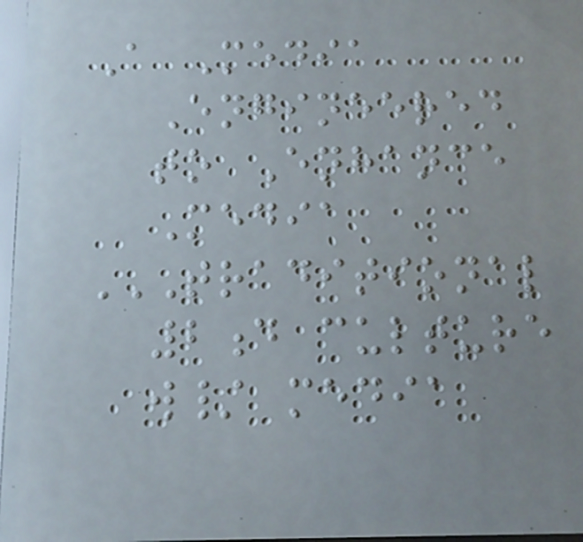A Media
Engineered
to Enhance
Media
TRADITIONAL
2D CULTURE
W/ MEDIA
